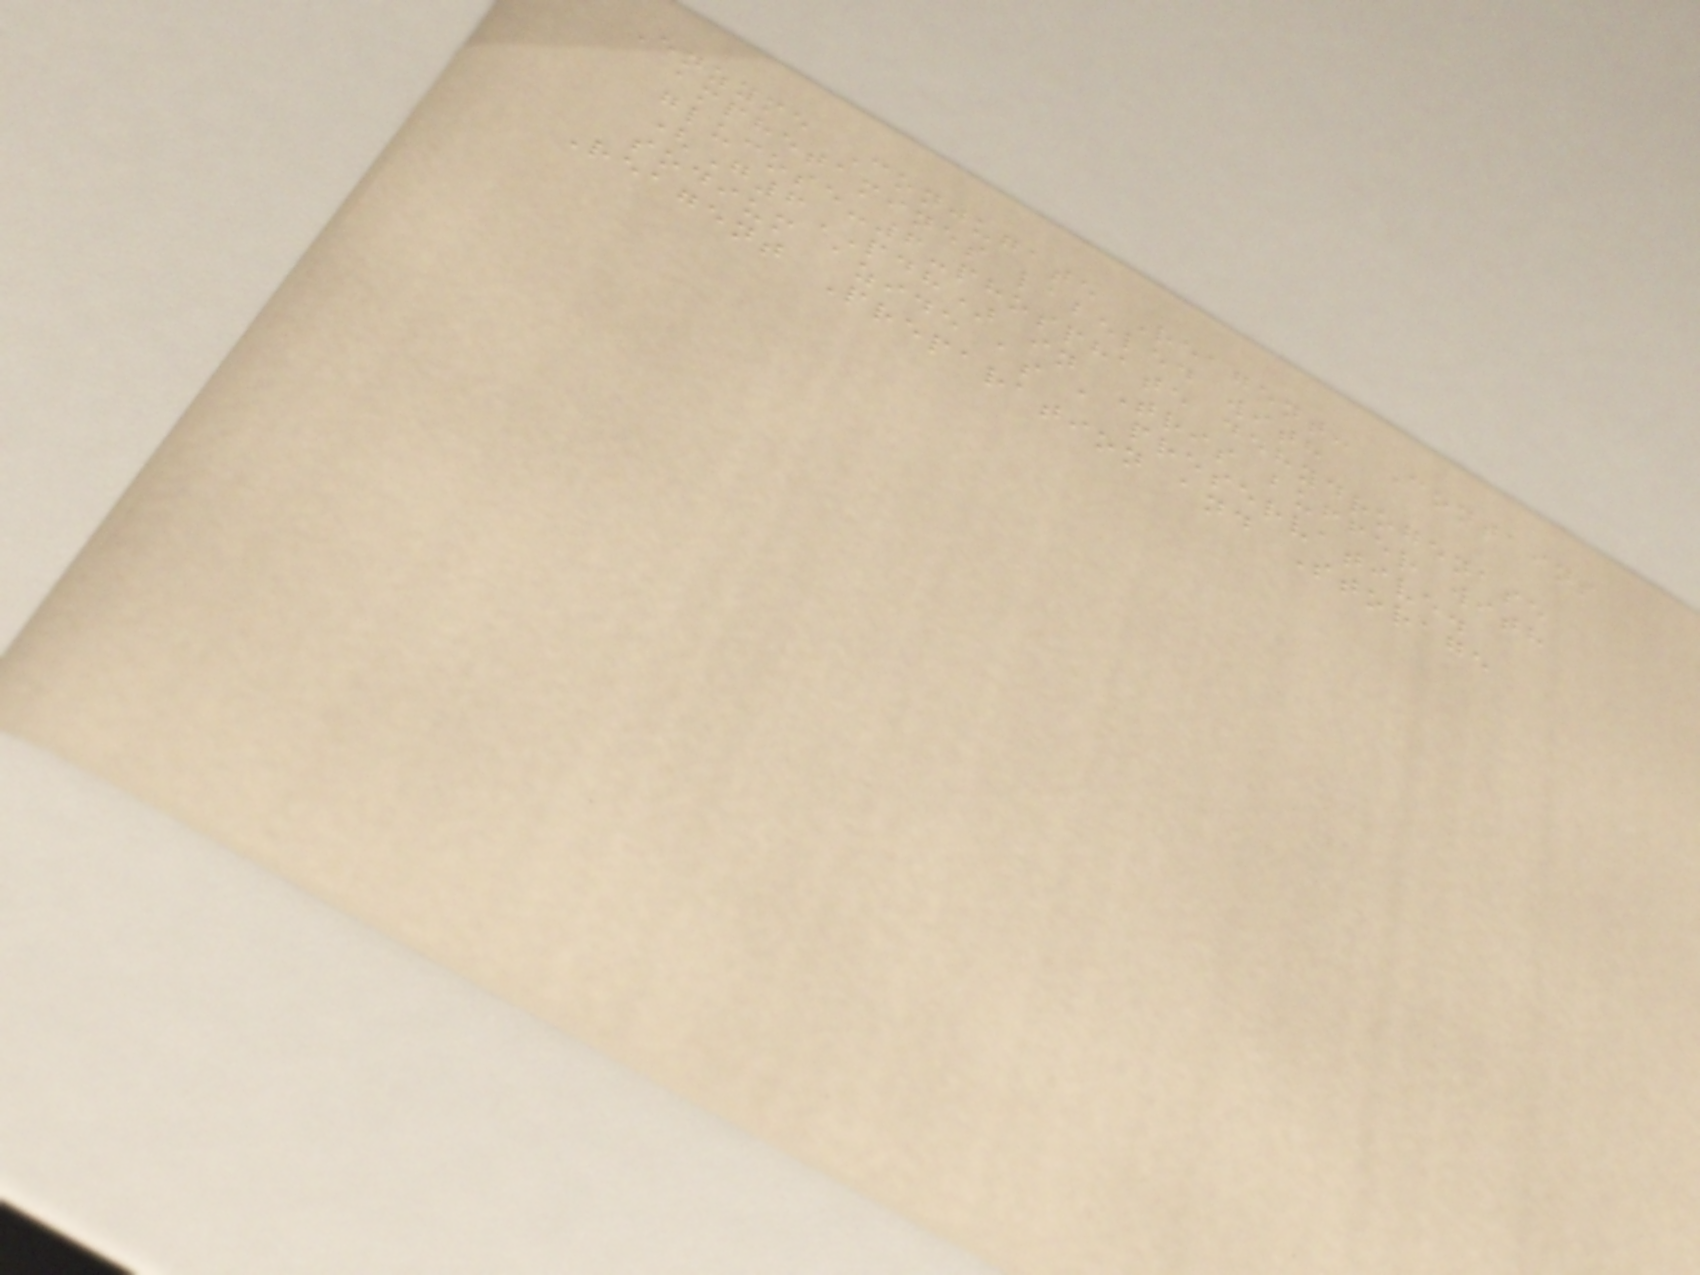Enzyme Conjugate Reagent: Contains
amphetamines labeled with
glucose-6-phosphate dehydrogenase
(G6PDH) in Tris buffer with
sodium azide as a preservative.
Reagent Preparation and Storage
